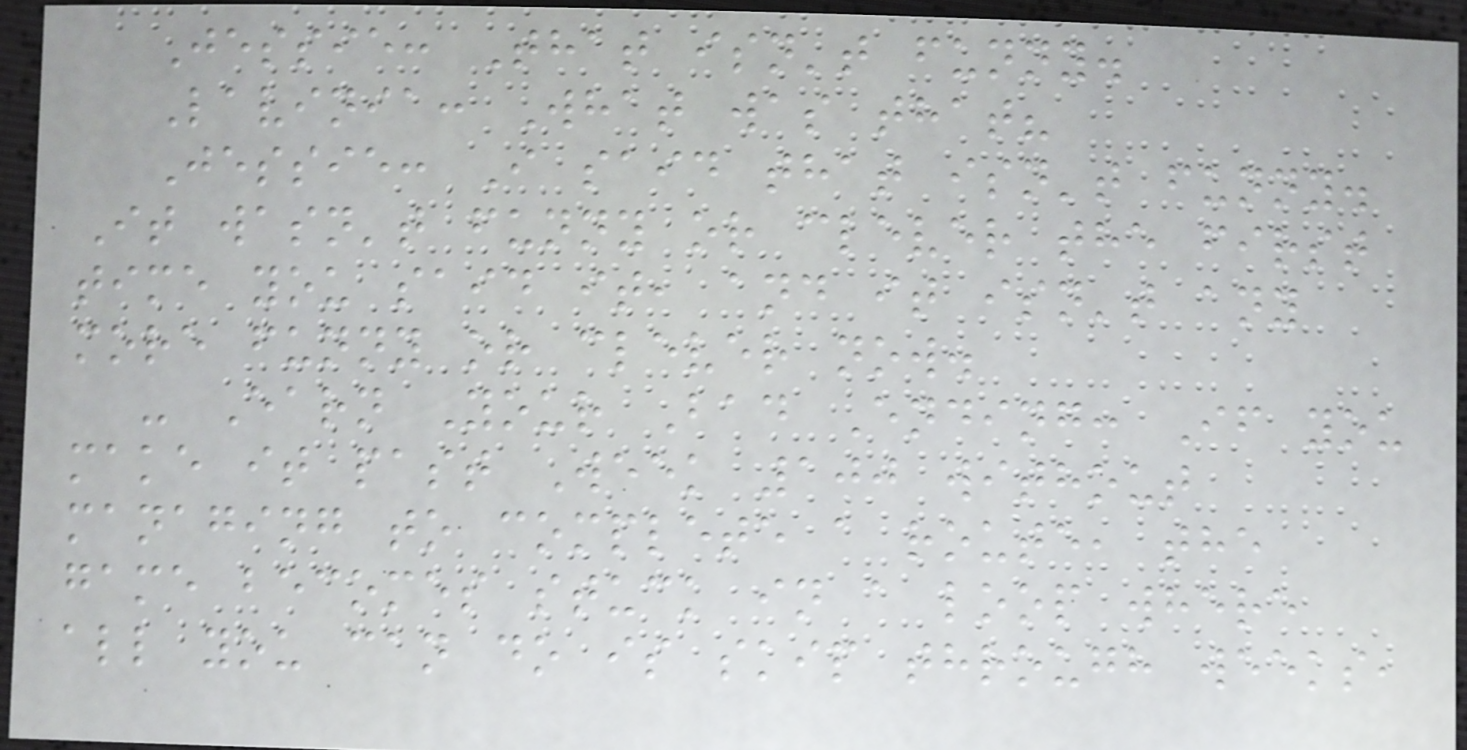Jessie: That isn't funny.
Lavinia: What was that?
Jessie: I said that isn't funny.
It wasn't funny or clever the first
time you said it, and it isn't any
more funny or clever now.
- Earn Your Bad Ending: If you
make it past Week 100 without
managing to complete a route, the
game becomes stuck in a loop where
all you can do is skip through weeks,
